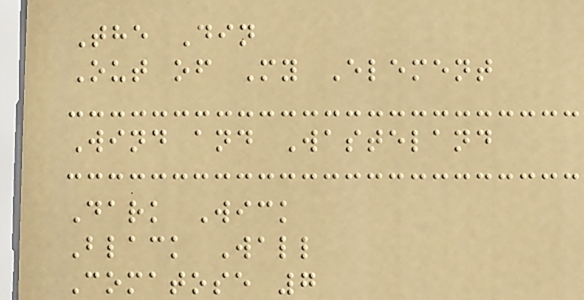The Din
Out of My Element
Wind and Wasteland
Dark Wick
Black Wall
Comatose 7
